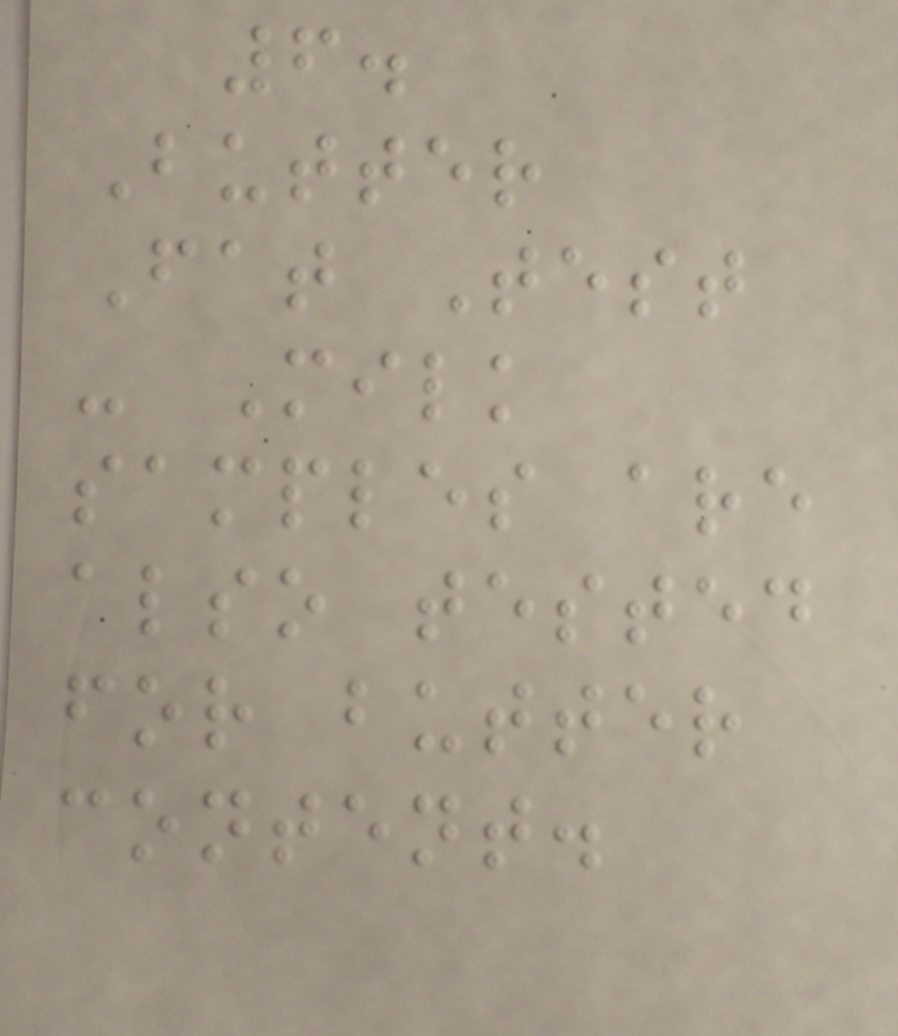6.
Butter
Fat Test
- Milk
samples are
also tested
for butter
content.
